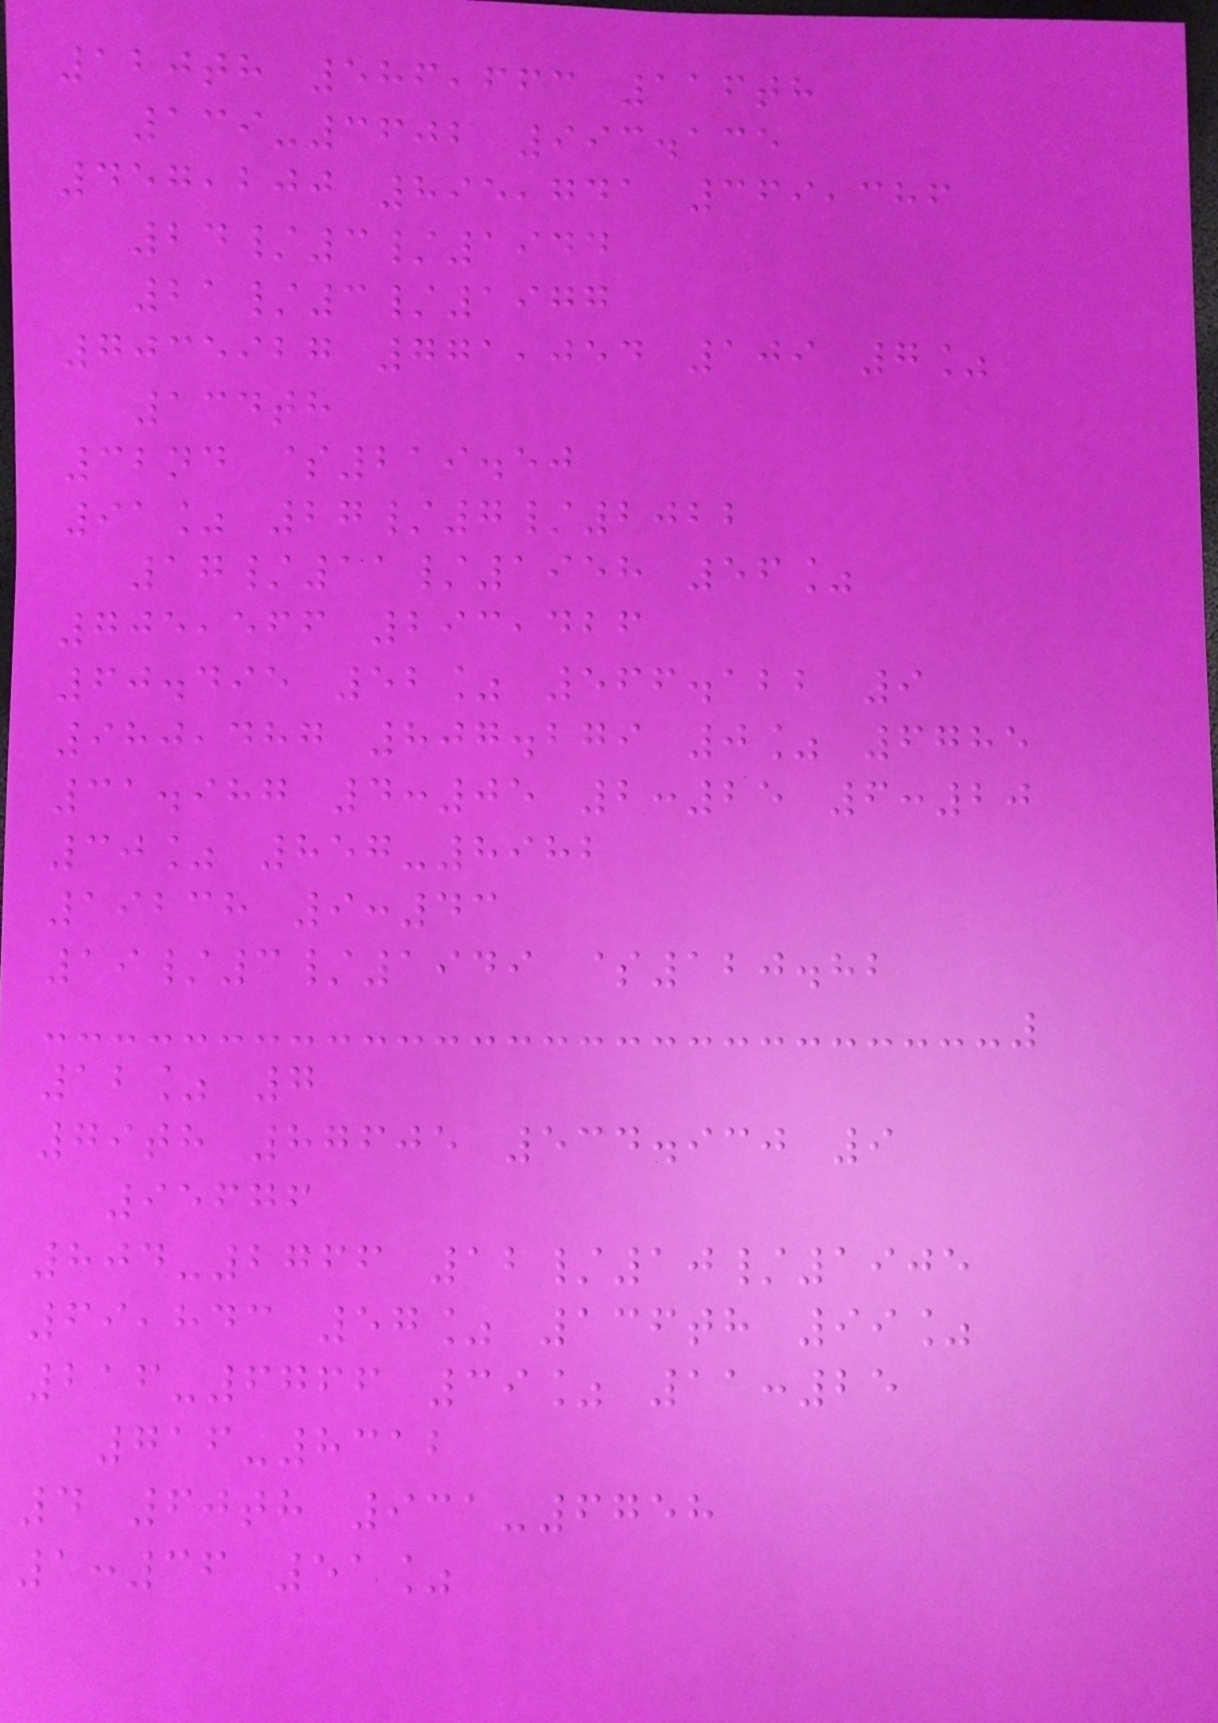120th 586,663 116th
139-3602 993.135
457,200 895,741 369,386
24/3/1944
21/3/1977
7035927 771,054 109 7%
134th
32nd $219.50
91% 27/7/2022
17/11/1958 56%
705,566 293,426
60.495 52% 566.122 9
980,487 807.279 0% 6785
31.987 4:05 2:25 6:20
30% 857-8982
19238 9:43
19/3/1949 $120.82
12% 7
79th 87605 534.930 9
95676
804-2766 12/10/1905
69,843 57% 136th 99%
216-6766 39% 11:25
716-8312
4 60th 931-6758
1:36 51%
